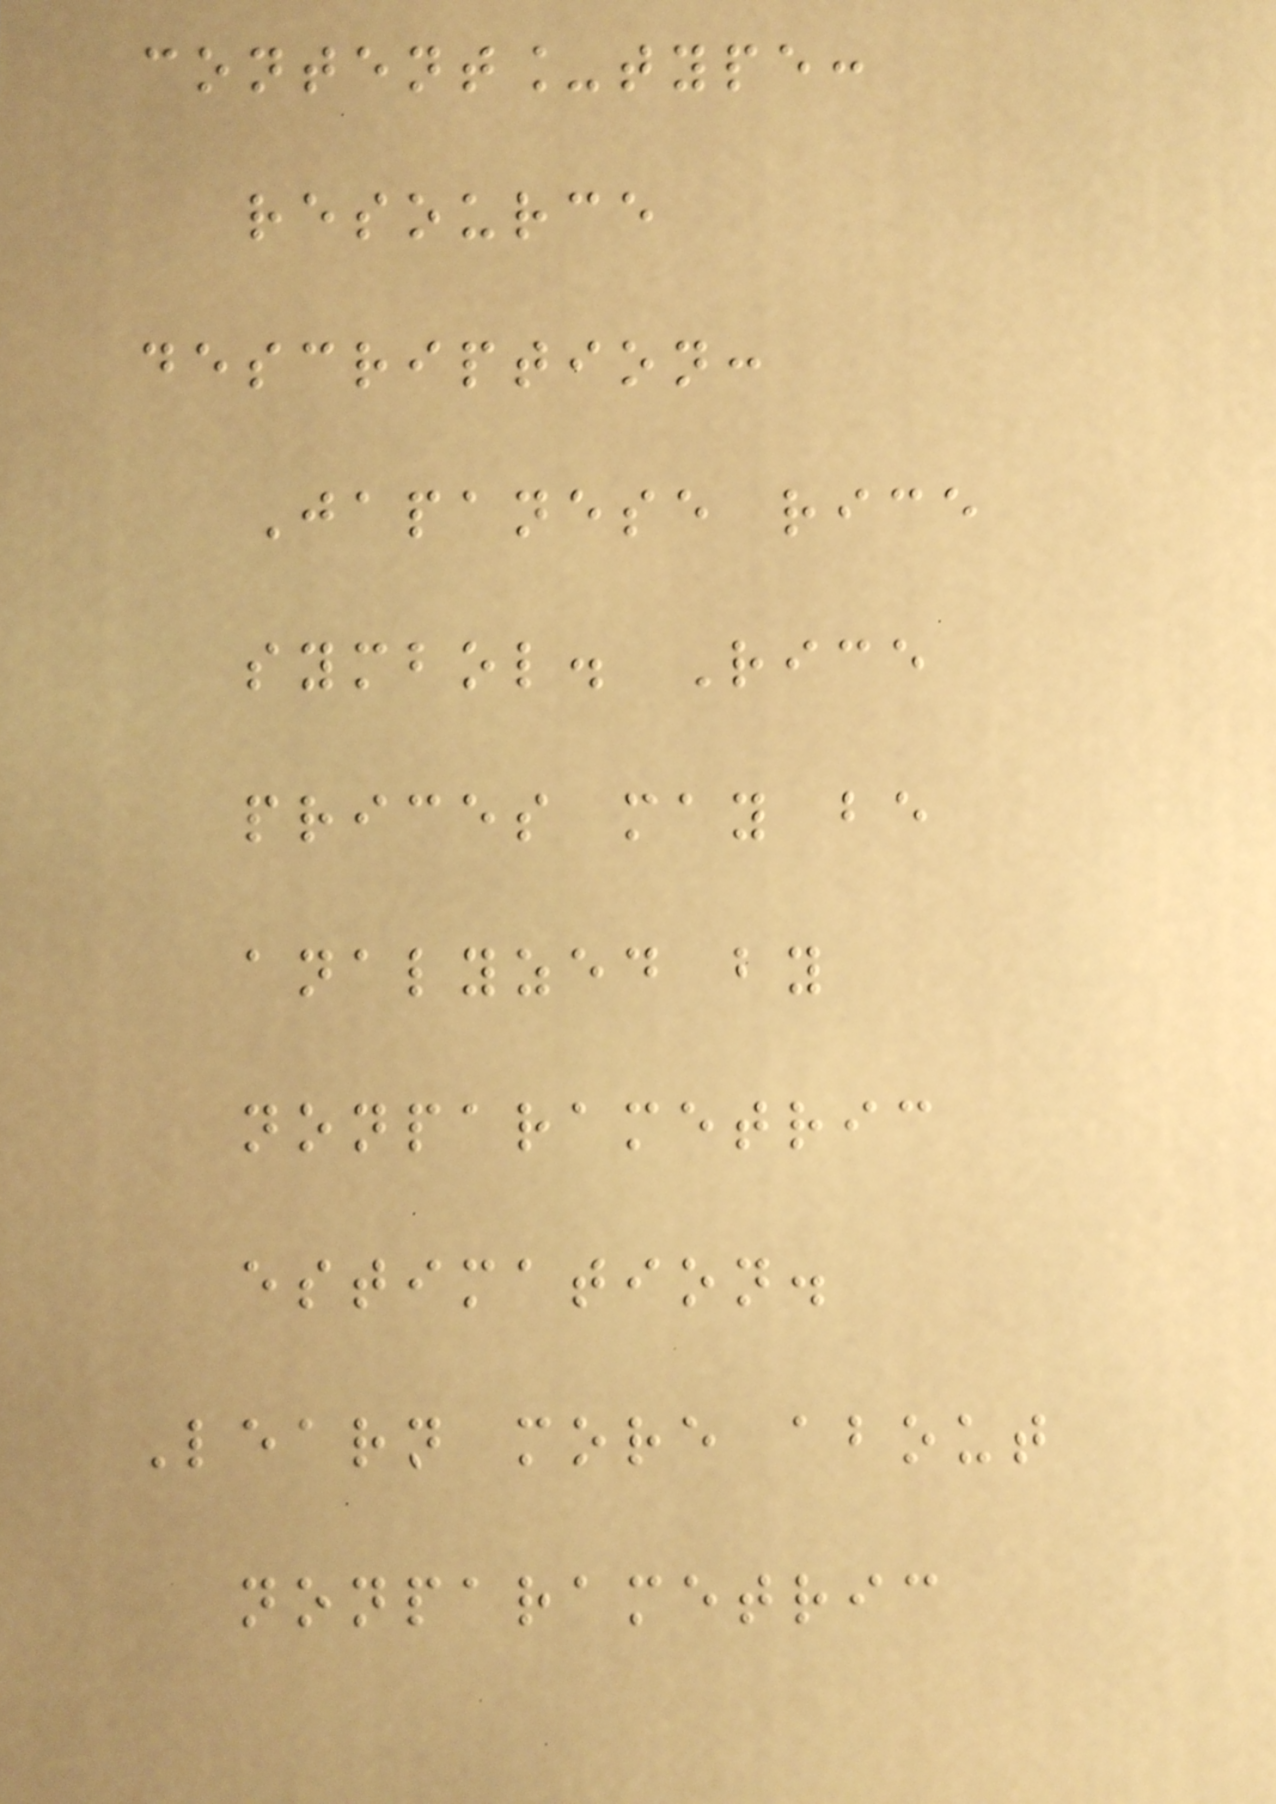content_type:
resource
description:
Japanese rice
symbol. Rice
prices may be
analyzed by
nonparametric
estimation.
Learn more about
nonparametric
